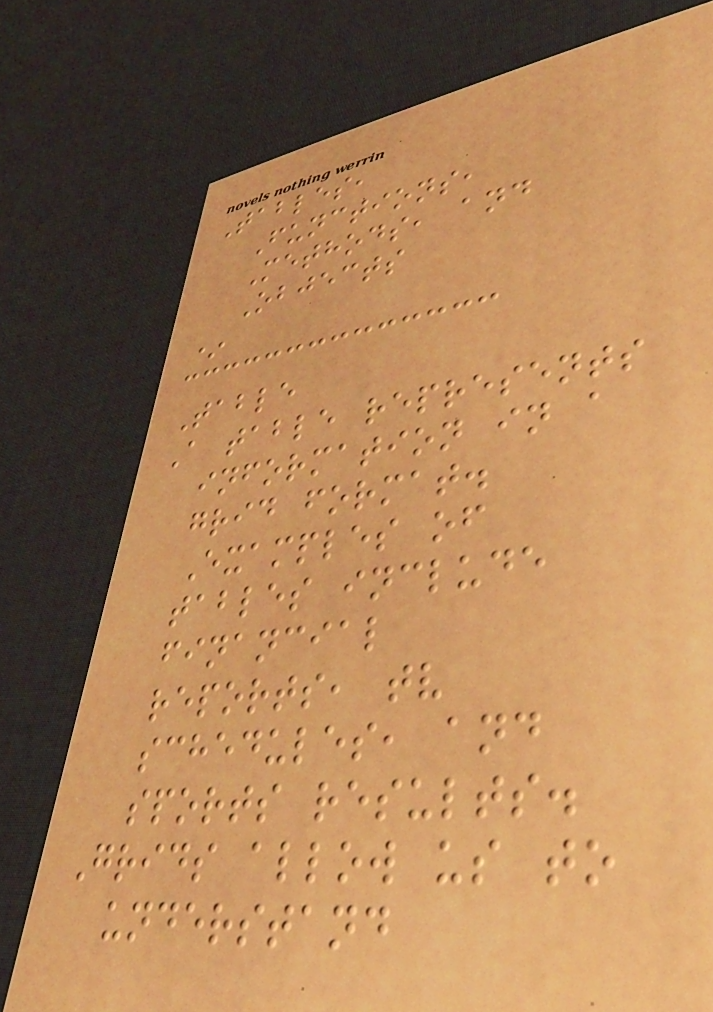Tables,
Functions,
Methods, and
Objects
*
Table
A table represents
information in a
grid format.
Examples of
tables include
financial
reports, tv
schedules, and
sports results.
Grids allow us to
understand
